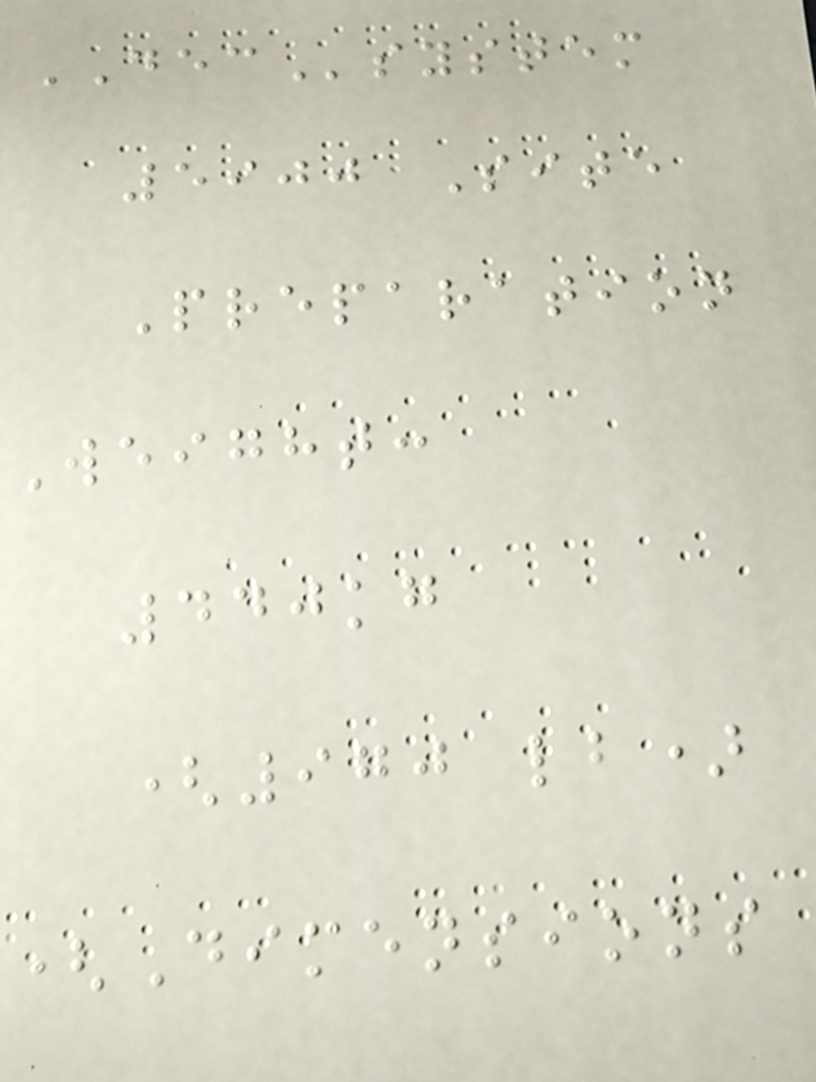DECsystem
5900 Site
Preparation
Weight:
440kg
(970 lb)
(Dimensions
